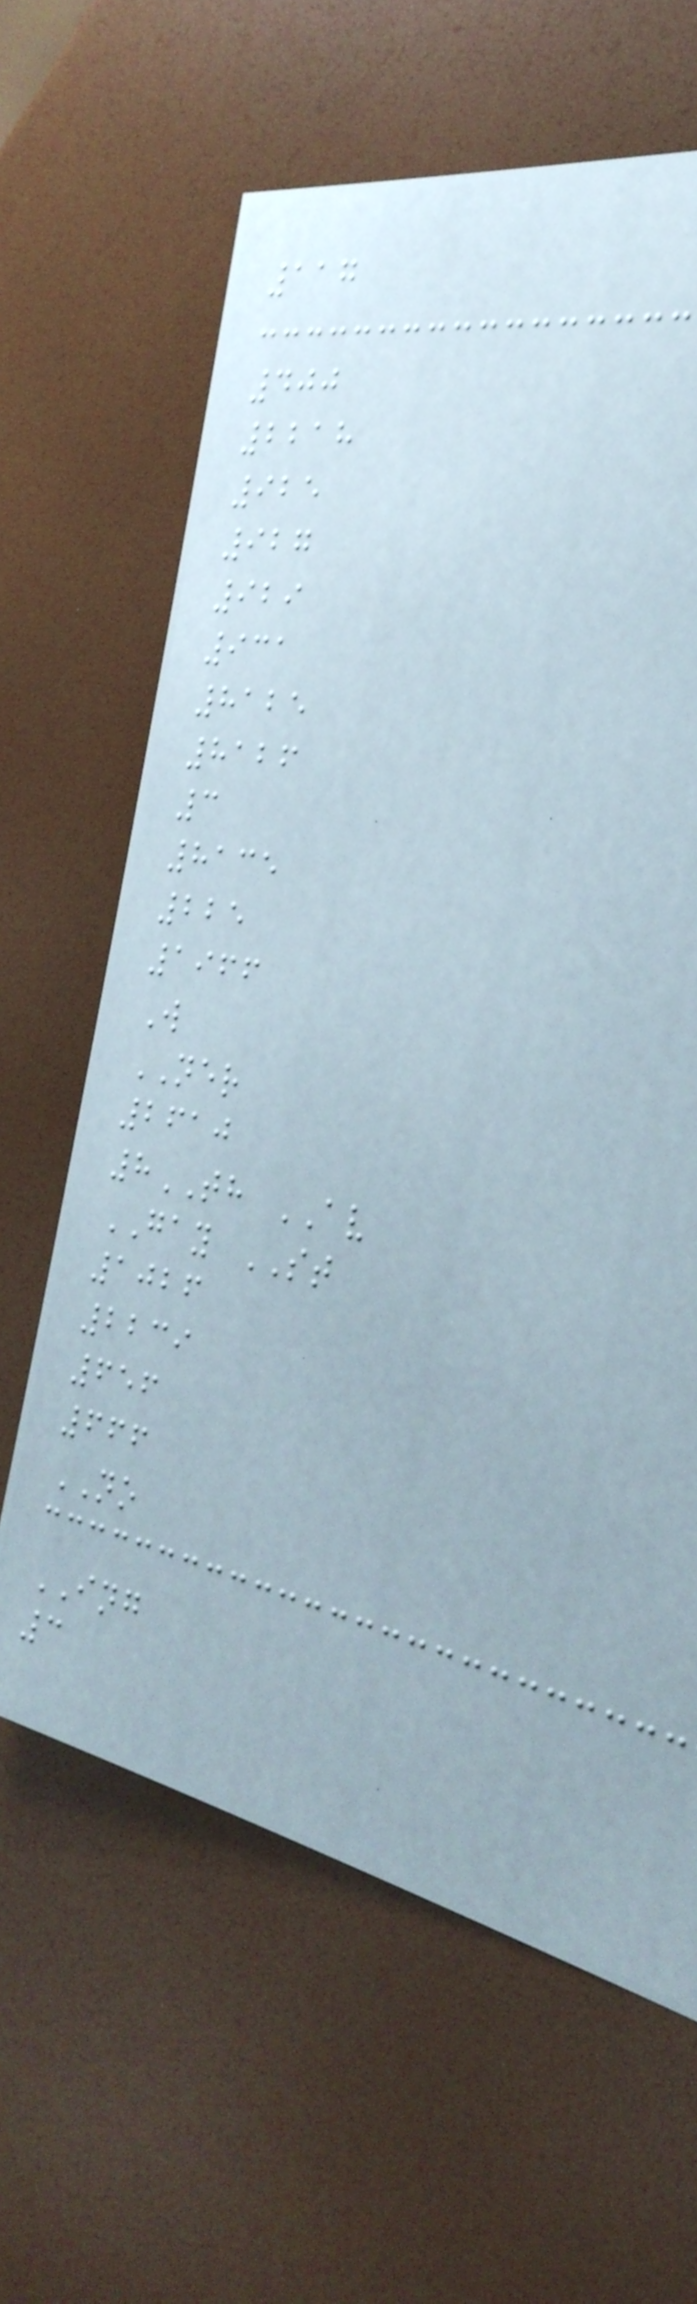117
400
2218
925
927
929
931
8125
8126
3
8135
225
1966
W
NER
2610
8TH AV
GAY ST
1026
2239
656
666
NO
ING
3
